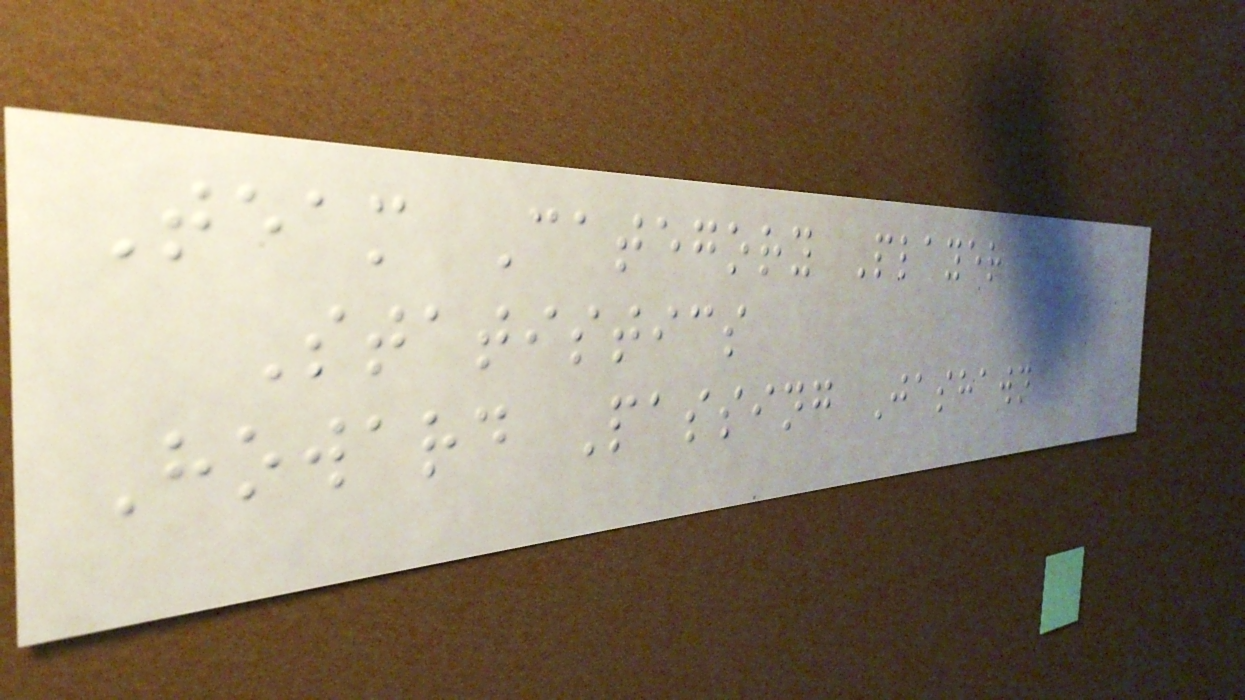Team Category Player
Statistics
Howard Passing Jashawn
